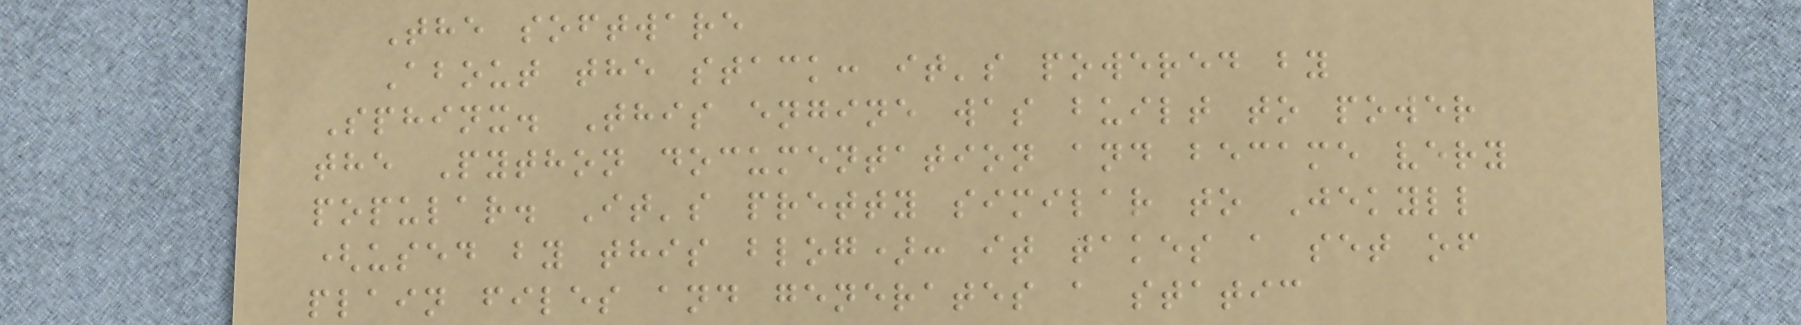The software
About the stack: it's powered by
Sphinx. This engine was built to power
the Python documentation and became very
popular. It's pretty similar to Jekyll
(used by this blog): it takes a set of
plain files and generates a static
